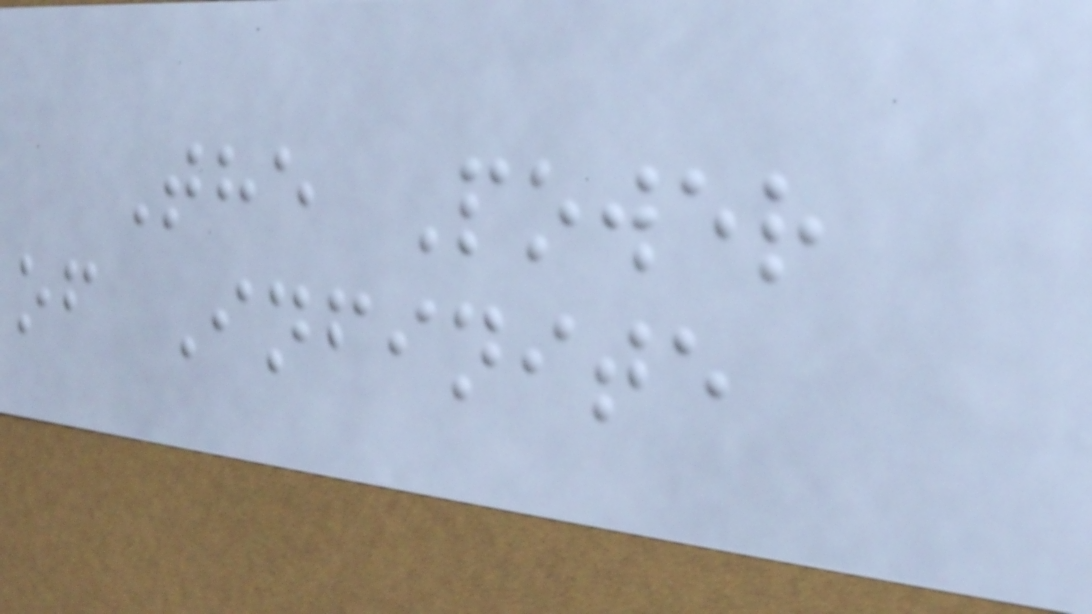The Power
of Infinite
